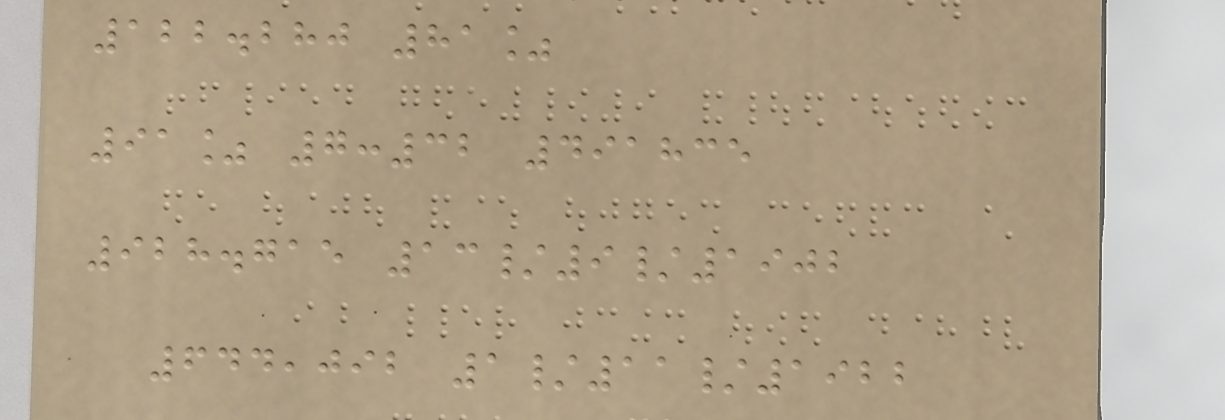122.280 81%
91% 7:32 491835
928.715 13/9/1902
644,092 1/11/1922
